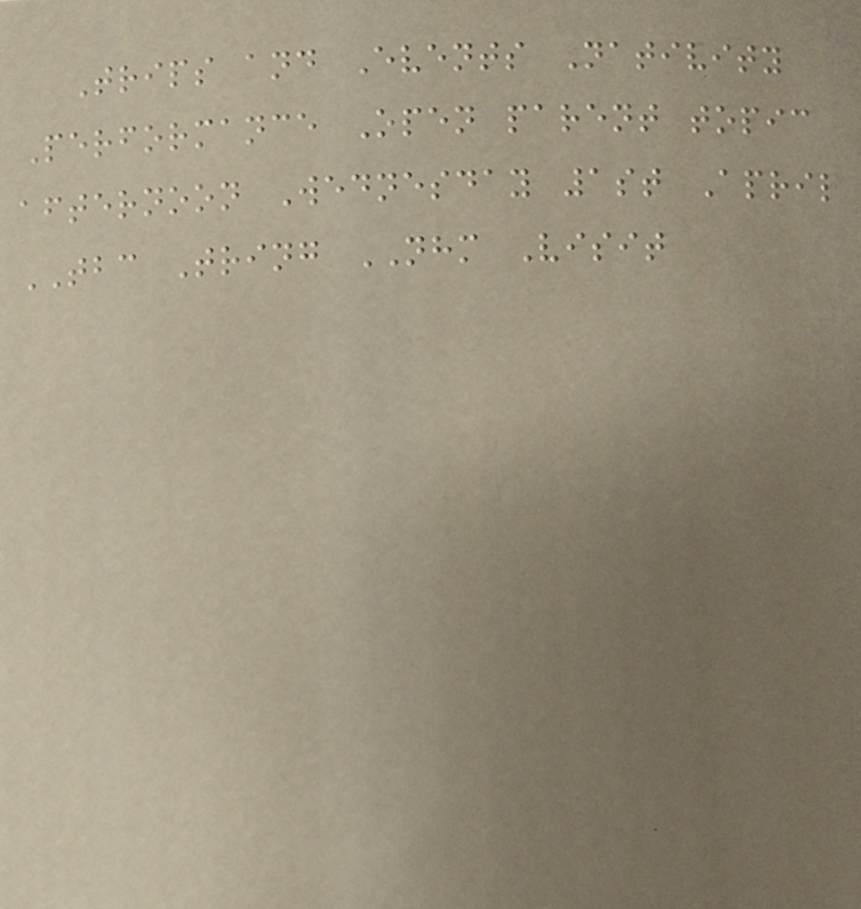Trips and Events Nativity
Performance Open parent topic
afternoon Wednesday 1st April
TBC Tring NHM Visit
